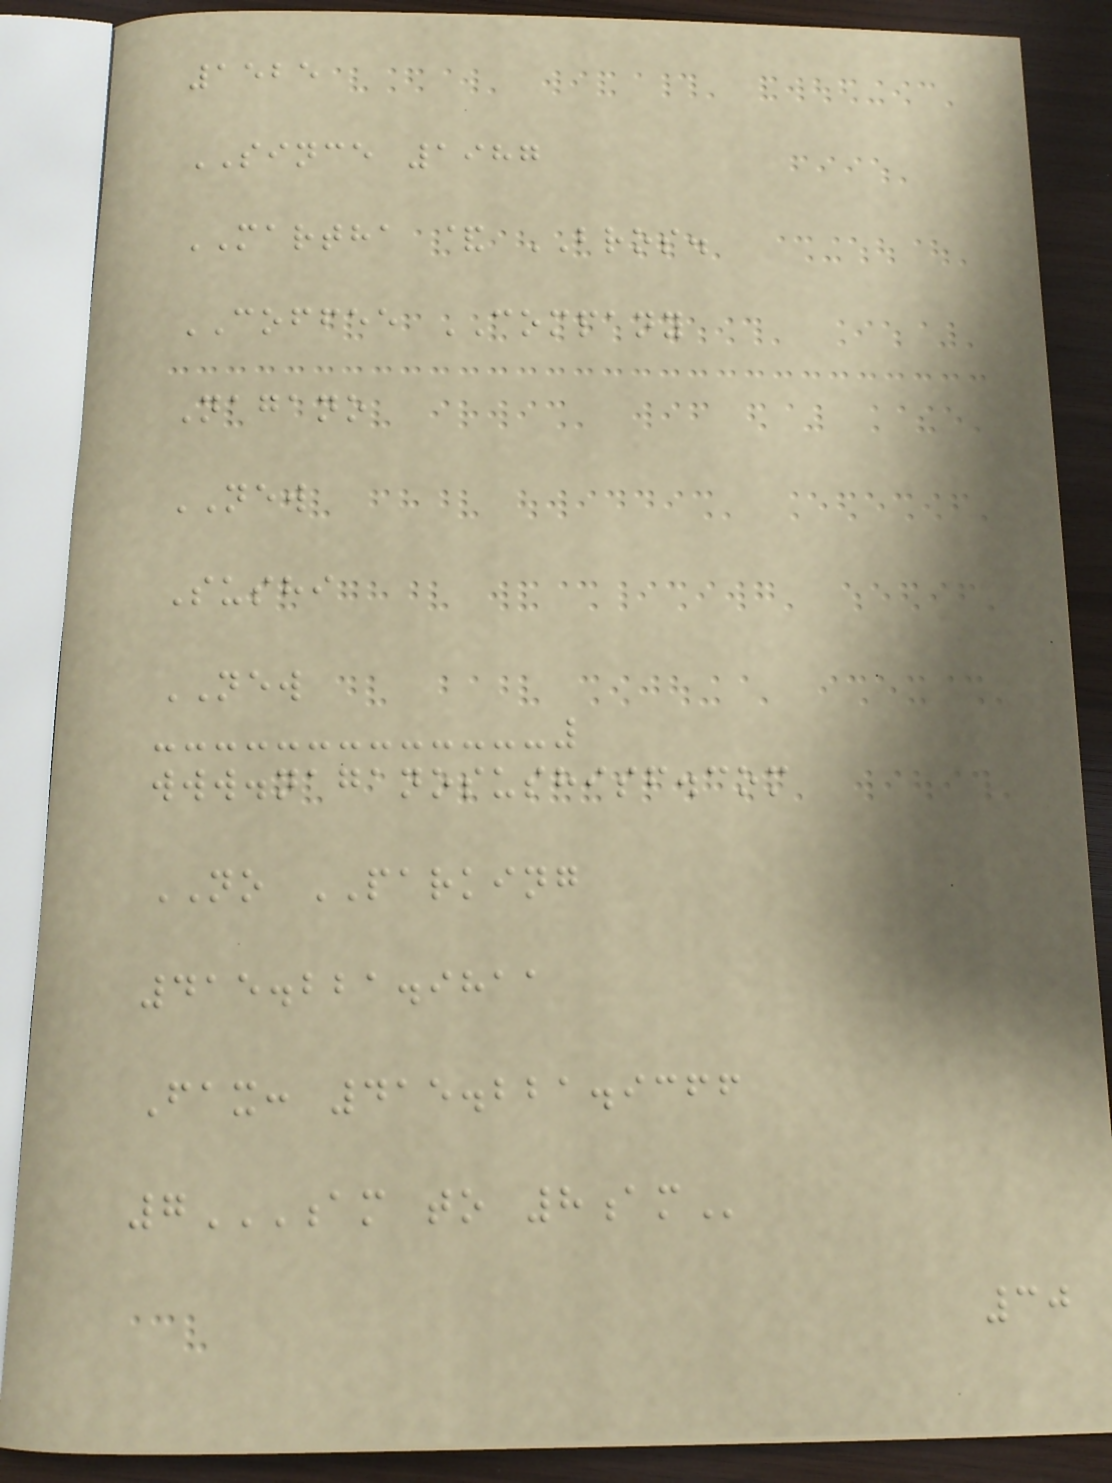1525
SINCE 1987
MARTHA & BROS.
COFFEE COMPANY
Nagano
NEW
Sushi
NEW
www.naganosushisf.com
NO PARKING
415.221.9811
Fax: 415.221.9366
7AM TO 8AM
30
